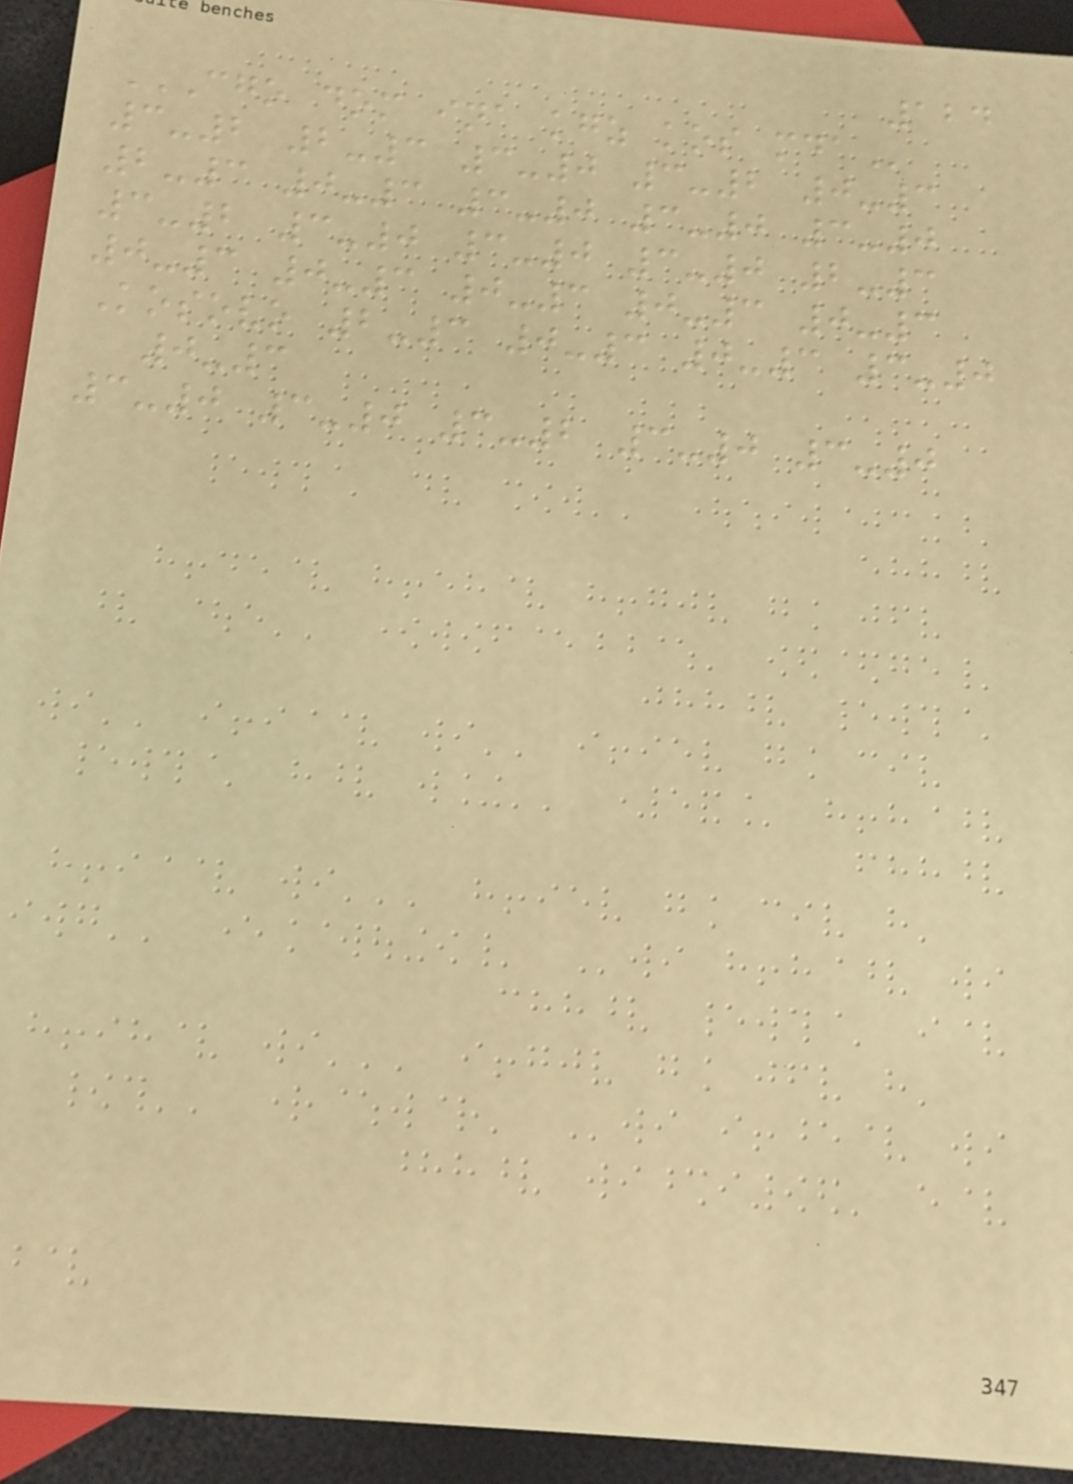124
CGO DOM INA KGZ KOS MDA
3-2 2-3 3-0 3-2 0-3
2-3 0-3 3-0 3-0 3-0
3-2 3-0 3-0 3-0 2-3
0-3 0-3 0-3 0-3 0-3
Kosovo 2-3 0-3 0-3 3-0
0-3
3-0 3-0 3-2 3-0 3-0
